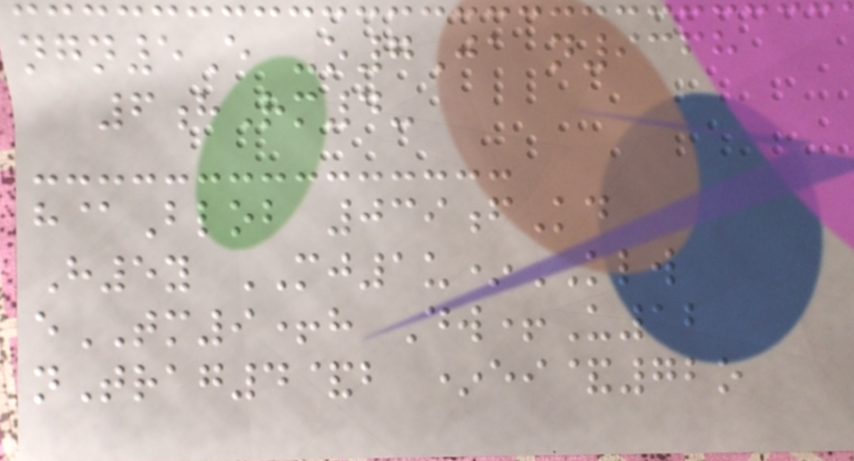ngn5E -o7Ja n9368
6hRm4-
h@Blob 039fKd
H5y MJ1u*KLW
eTM9+h Dw+U12
nTrag4&b *ei&72o
